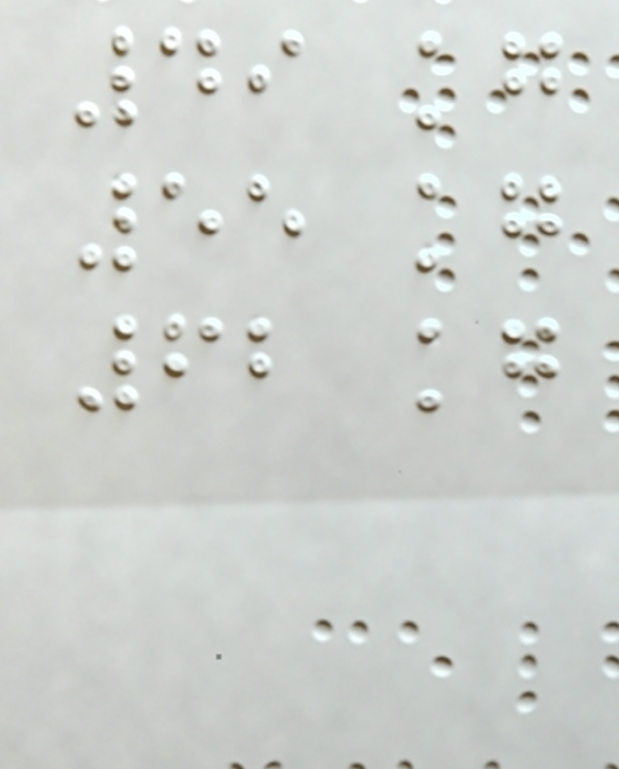49 kg
55 kg
62 kg
